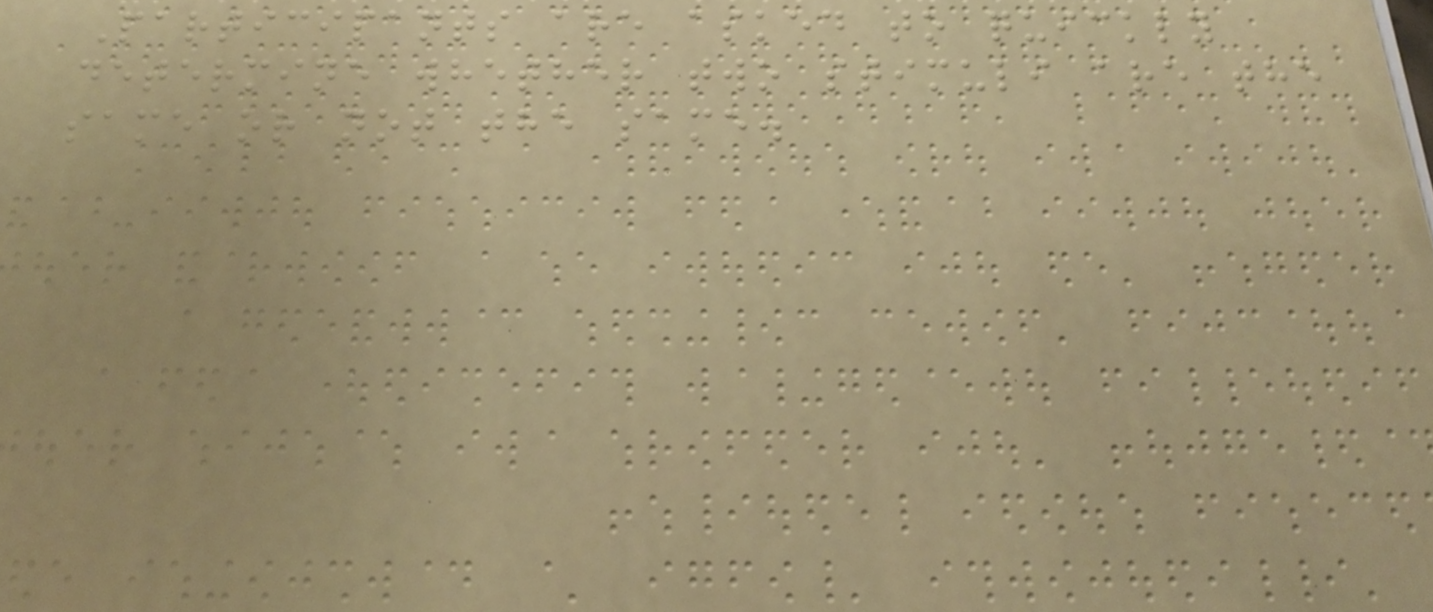Participants are asked to quickly
determine whether two stimuli are the
same or not the same.
